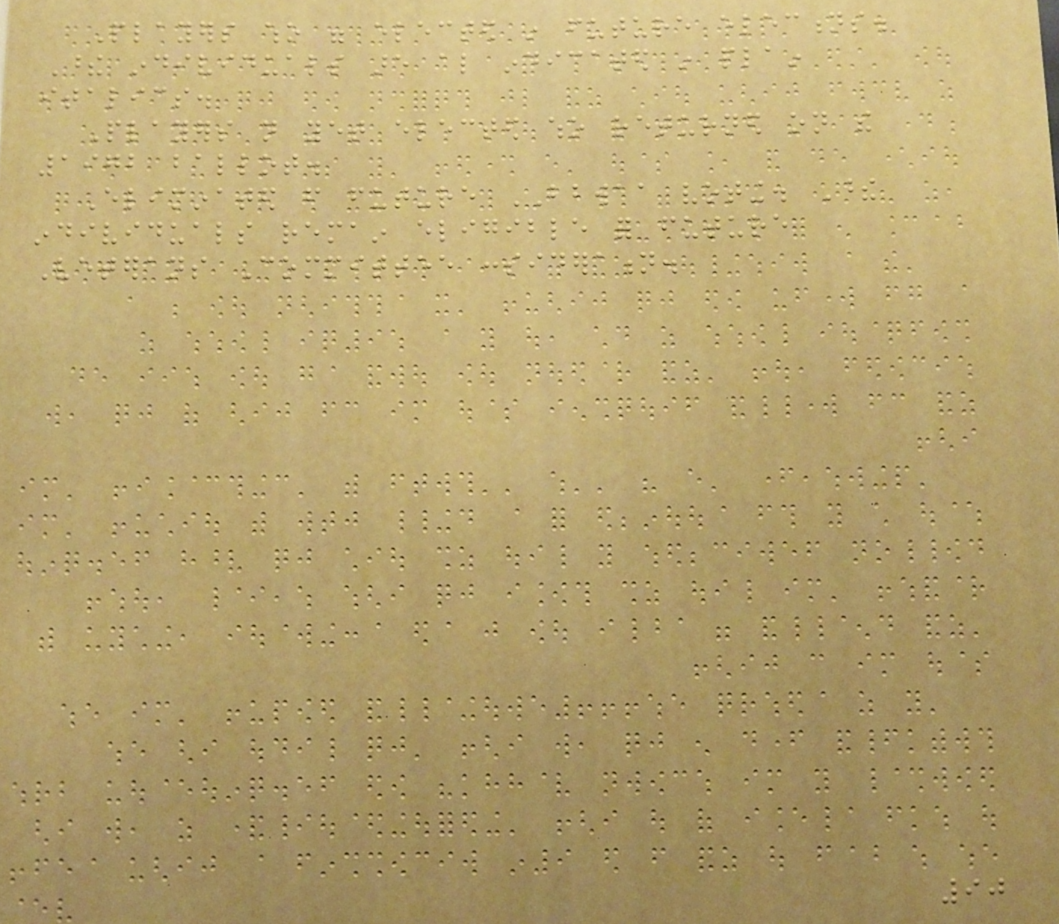Players who were elected in future elections.
These individuals are also indicated in plain
italics.
Players not yet elected who returned on the
1972 ballot.
Eliminated from future BBWAA voting. These
individuals remain eligible for future
Veterans Committee consideration.
90
